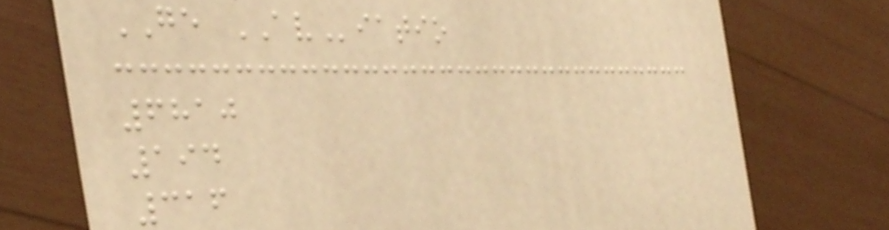GE AViatio
6810
194
316
